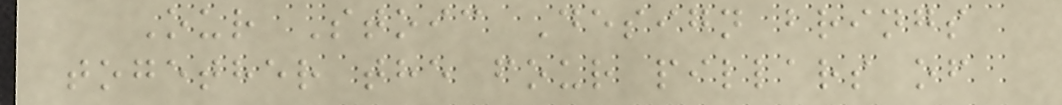Our Stoic Design brings
together the four pillars of
